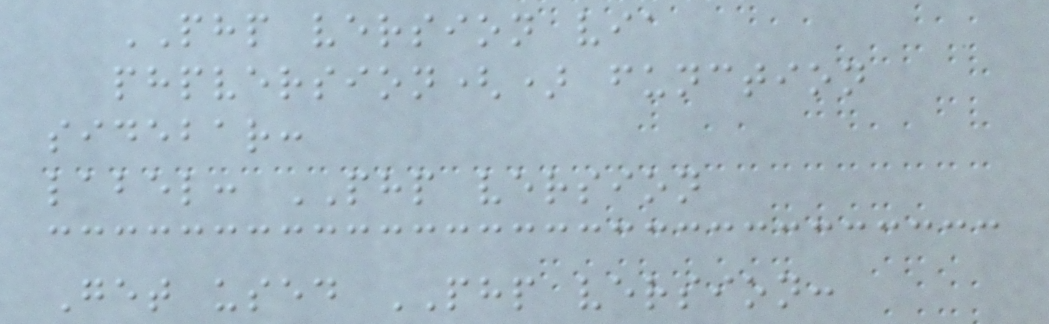PHP version via
phpversion() function
sidebar:
label: PHP version
Get used PHP version:
